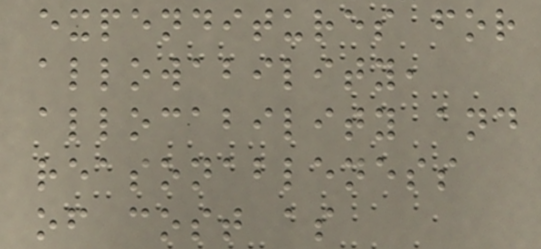expenditures for
allowability,
allocability and
reasonableness
of cost as
